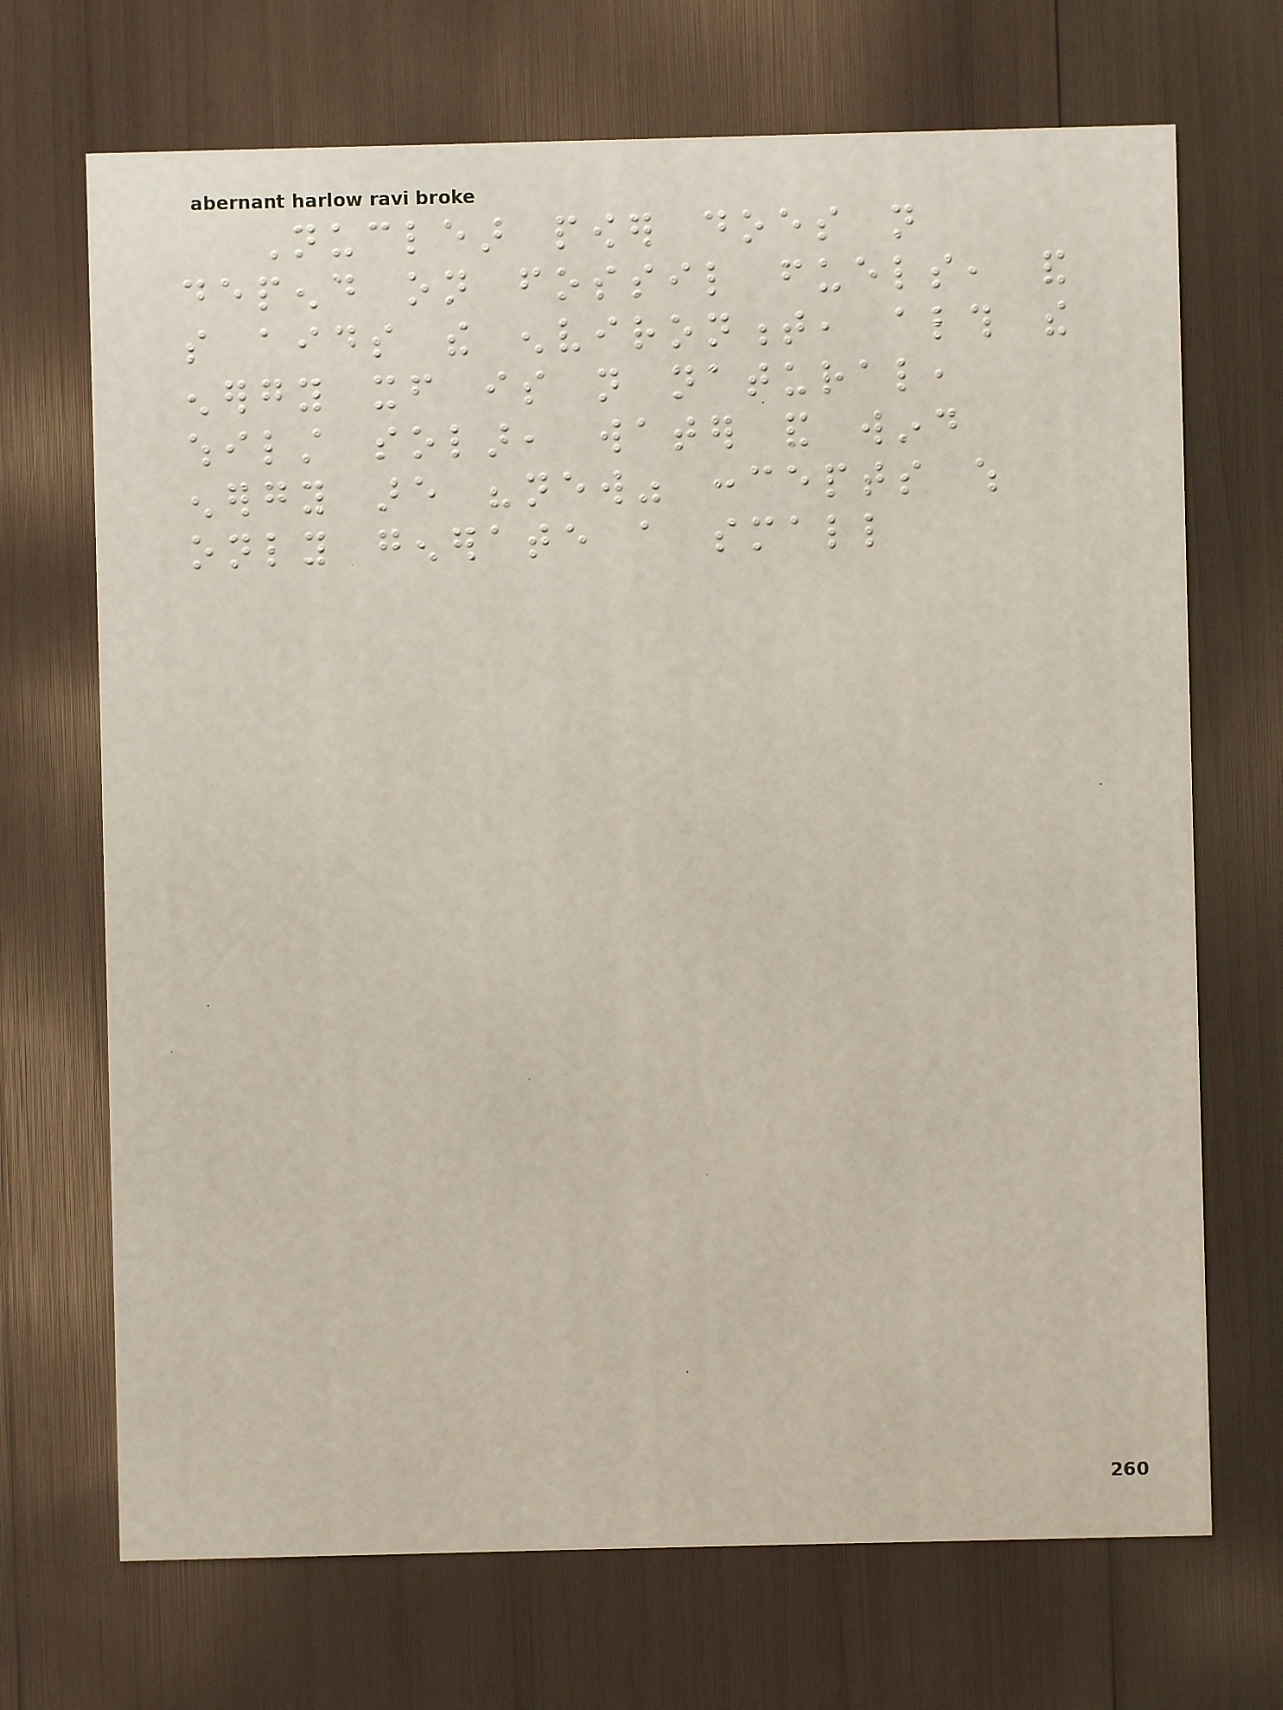Nuclear power does not
depend on fossil fuels, and
so aids the environment, although the
energy itself is not natural,
whilst solar, water and wind
energy are "new" concepts which
only generate a small
